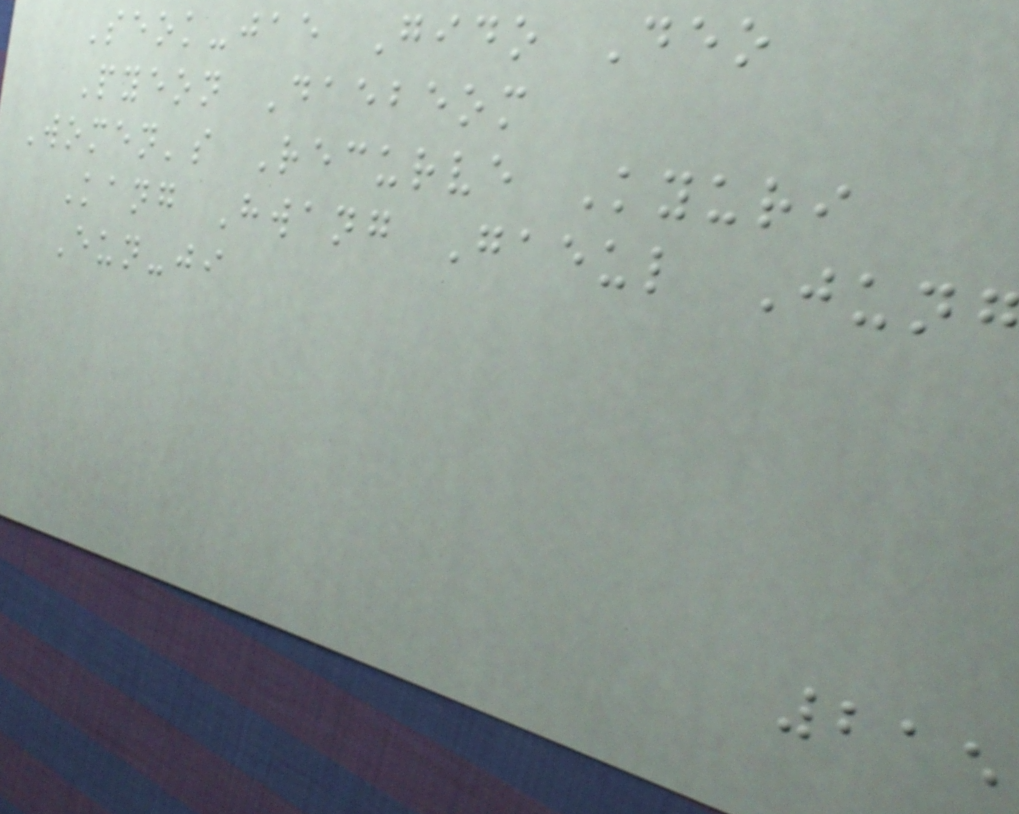Seok-jae Gido Deo
Pyeon Daebeom
Women's Recurve Kyuri
Kang Hwang Gaeul Jung
Eun-ji
215
